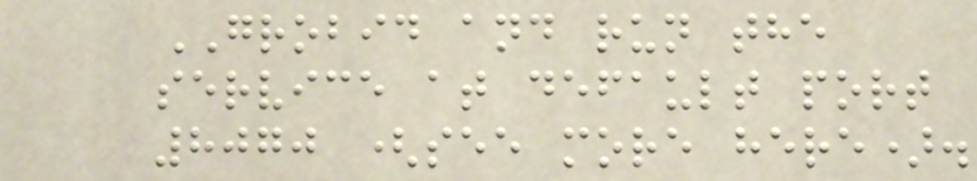GROBID and run the
service at default port
8070 (see more here).
